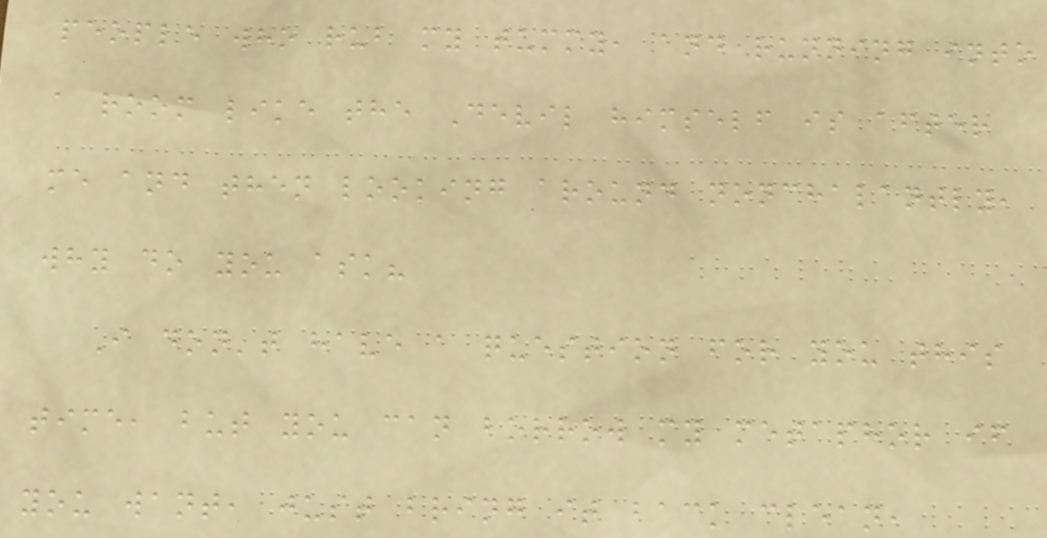people who rub my tummy, and running into
a room like the Devil himself is after
me and then looking around nonchalantly,
why do you ask?
I don't have a question for you this
time, but you can borrow my metaphor if
you want, just bring it back clean,
